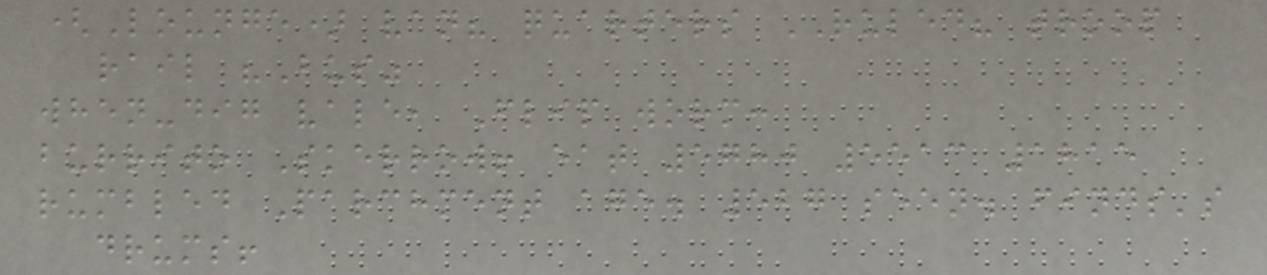(Lounge) van? quarters RULED? troop
rail "Bus"
when-dig vale, Flip worm:
burrito Skerrow! eat 5780 5513 1815
rumbled Parchment age. 527 seen. finds's
drums!
